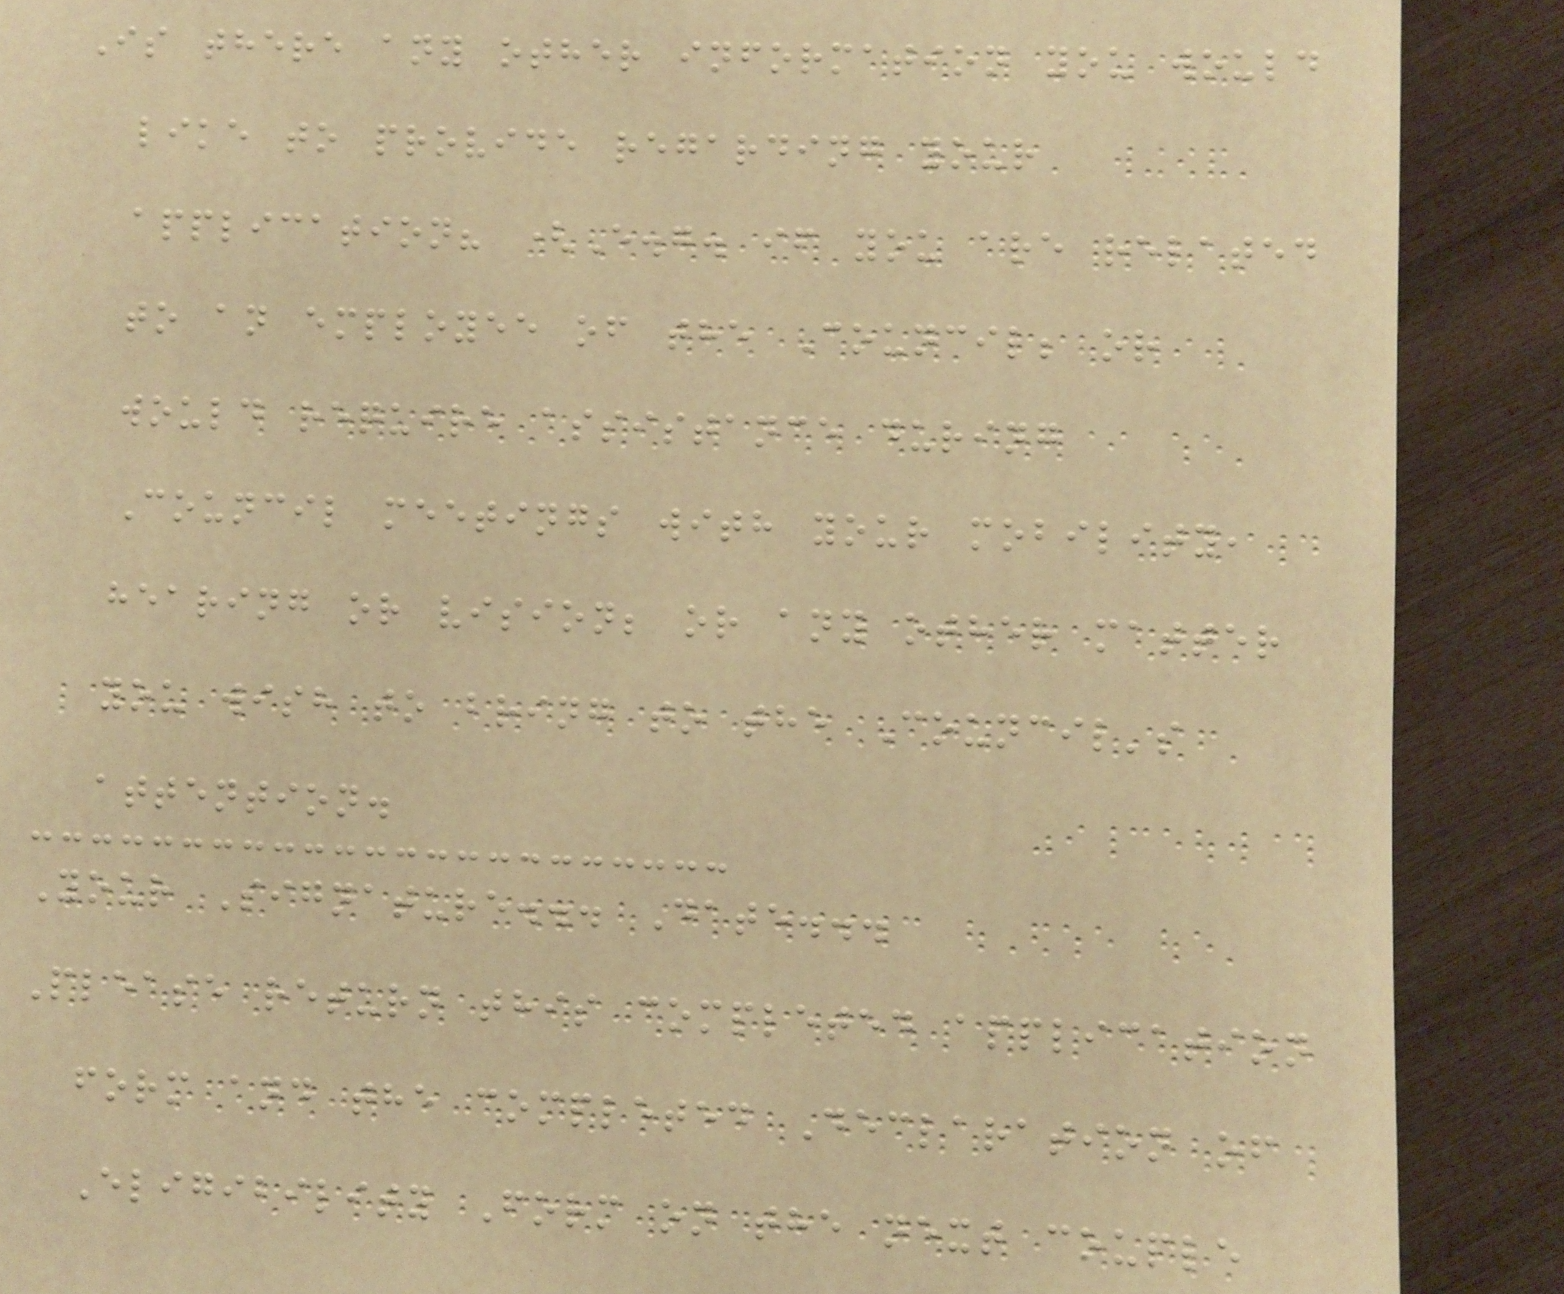Is there any other information you would
like to provide regarding your
application? (E.g. if you are related
to an employee of the Council; or
would require assistance during
Council meetings with your mobility,
hearing or vision; or any other matter
you wish to bring to the Council's
attention.
Your Signature... Date...
Please return this completed application
form and the completed Declaration of
Eligibility Form on the next couple
